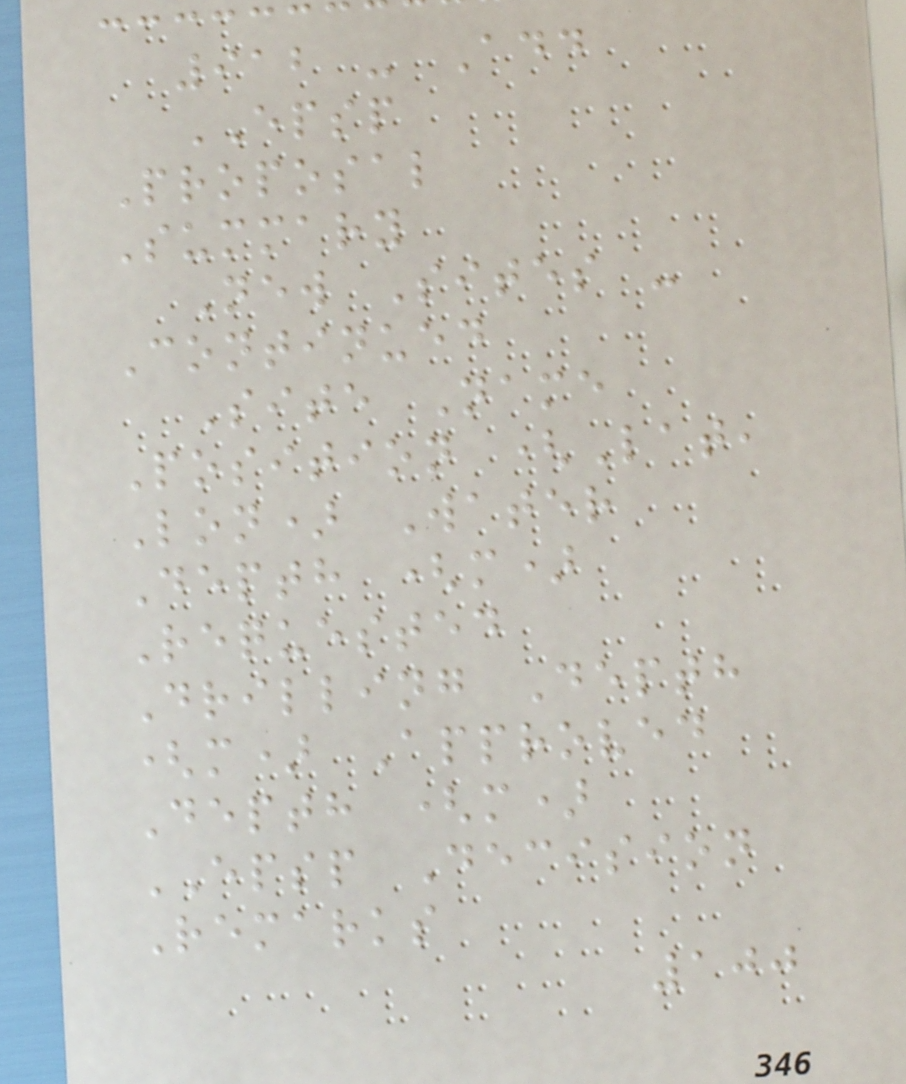912 - Add
EPSP
Proposal
Summary
New Sites -
Continued
Site Name
Position (Lat,
Lon) Water
Depth (m)
Requested
Drilling Depth
(m) Approved
Depth (m)
EPSP Decision
Remarks
100
